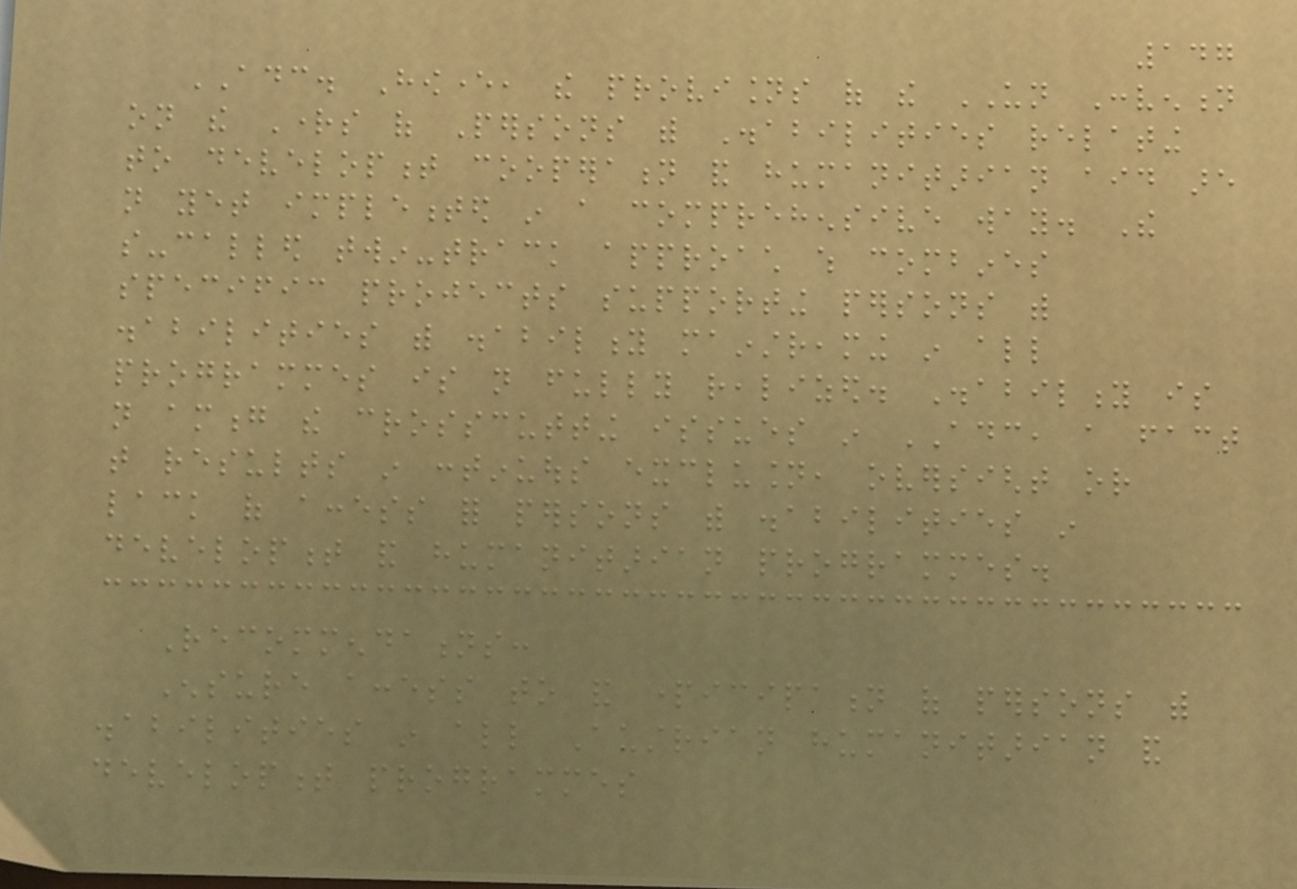147
ADC. However, the provisions of the UN Convention
on the Rights of Persons with Disabilities relating
to development cooperation and humanitarian aid are
not yet implemented in a comprehensive way. The
so-called twin-track approach which combines
specific projects supporting persons with
disabilities with disability mainstreaming in all
programmes is not fully realized. Disability is
not among the crosscutting issues in ADC, a fact
that results in continuous exclusion, oversight or
lack of access for persons with disabilities in
development and humanitarian programmes.
Recommendations:
Ensure access to and participation of persons with
disabilities in all Austrian humanitarian and
development programmes
